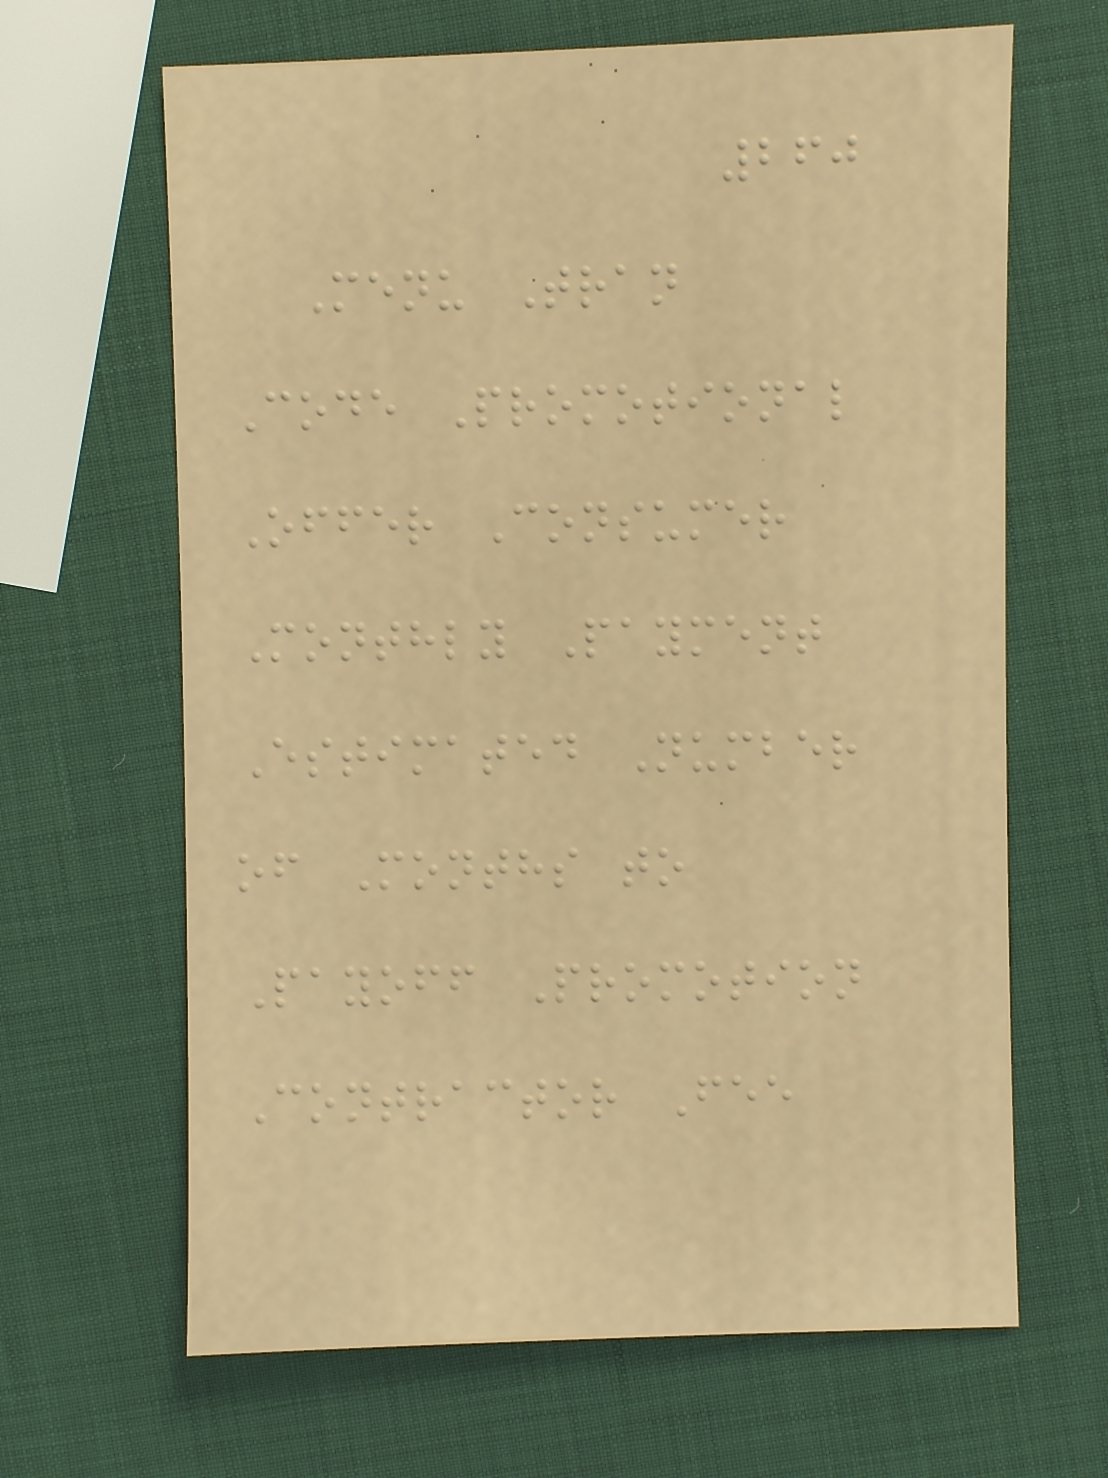260
Menu Tran
Code Promotional
Offer Consumer
Monthly Payment
Estimated Number
of Months to
Payoff Promotion
Contractor Fee
